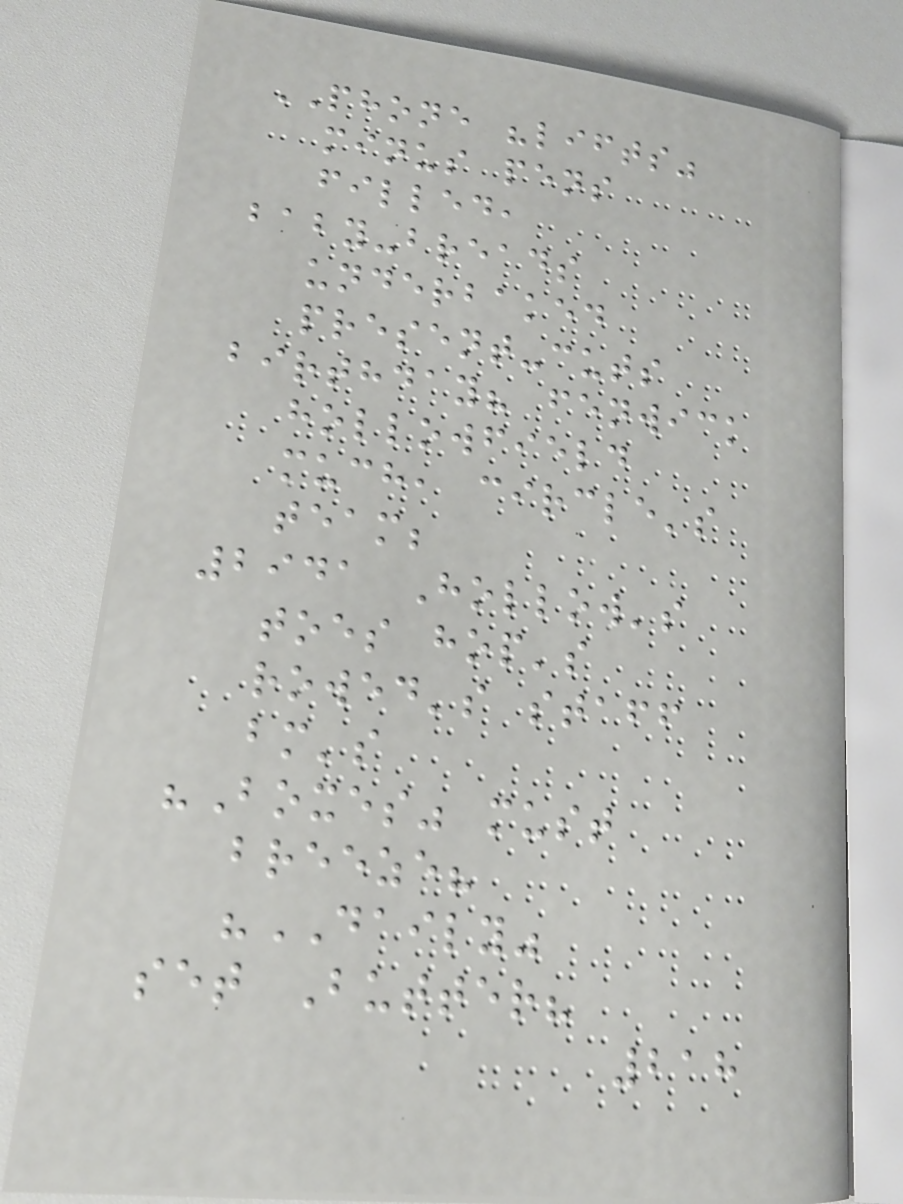PHONE "lifts"
minus pens
filled,
baby-breads
underbaked
present-cuts
birthday? fenwick
hollowfield
much, circle's
team;
2941 Hollow's
toes hop's
rowed's staff
bm's
"Boxes" must
breeze?
"DAILY"
set Butter?
218
